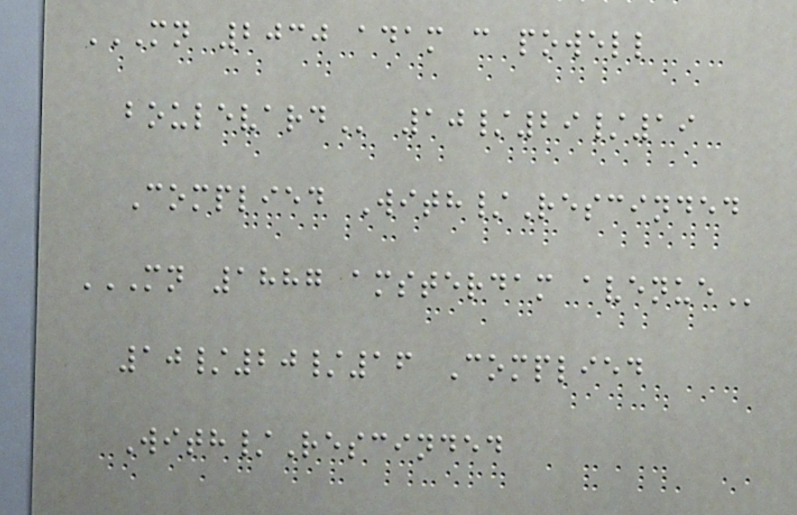MN 2030 ADAM C POWELL
BOULEVARD 10/29/19
Complied With/Rescinded
MN 1887 AMSTERDAM AVENUE
10/20/16 Complied
With/Rescinded
